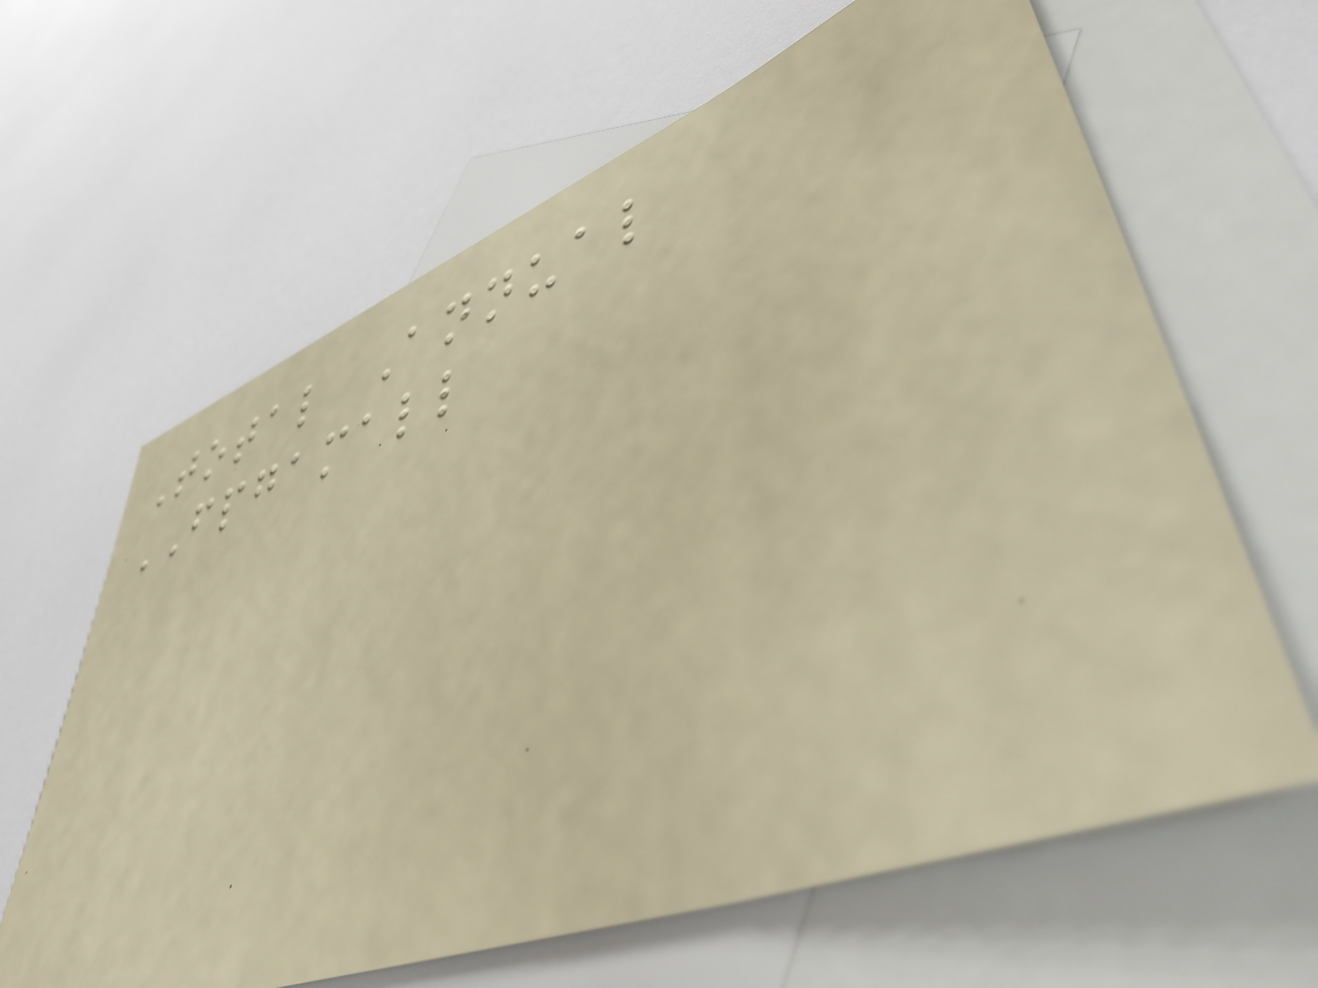Total Annual
FPGAMALL
